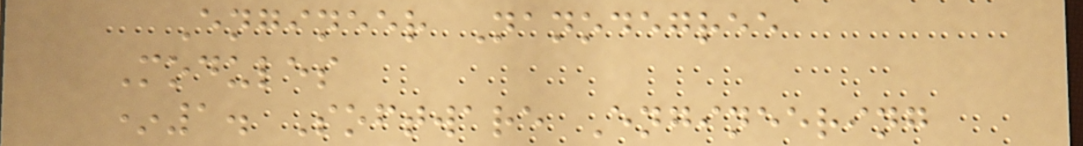Engineer Nanodegree
Modules
*1. Software Engineering
